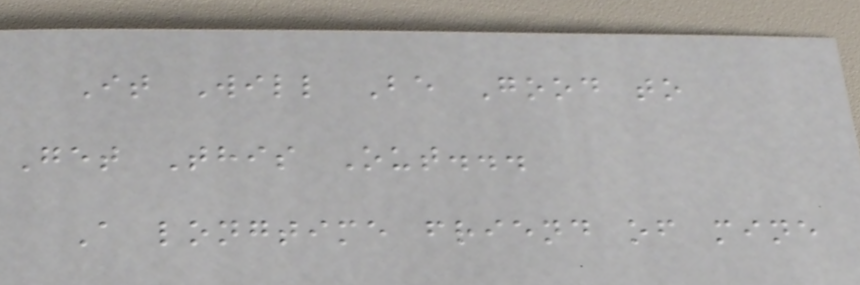It Will Be Good to
Get This Out...
A longtime friend of mine
